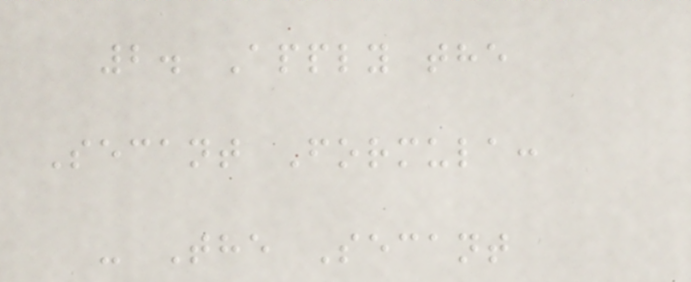2. Apply the
Secant Formula:
- The Secant
